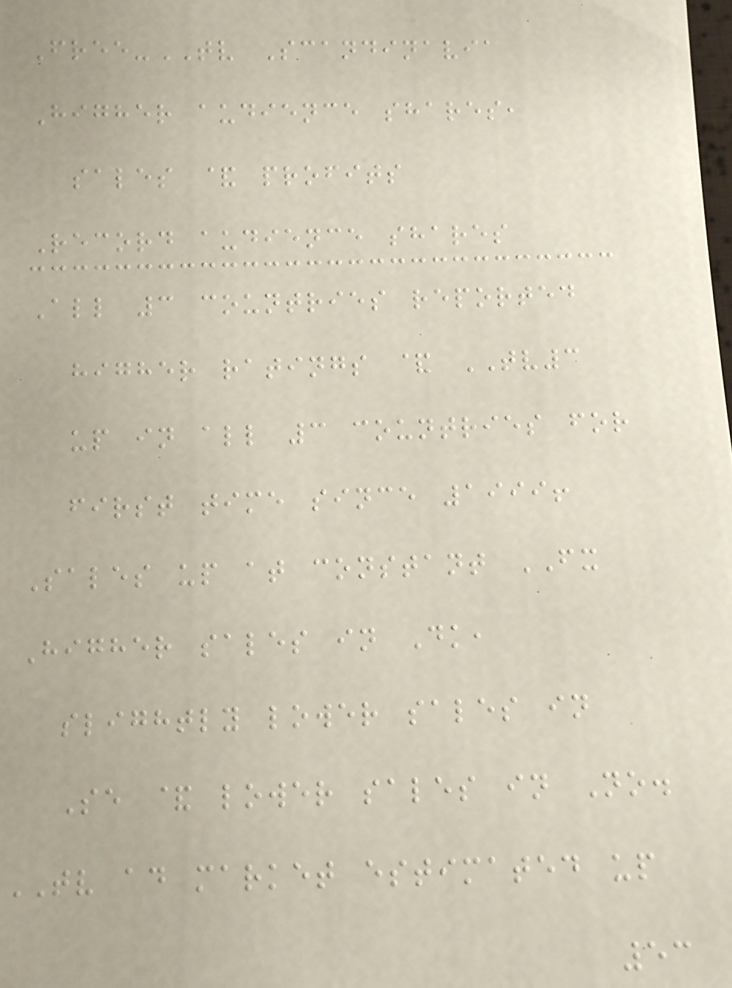Free-TV Scandinavia
Higher audience shares,
sales & profits
Record audience shares
All 3 countries reported
higher ratings & TV3
up in all 3 countries for
first time since 1999!
Sales up at constant FX
Higher sales in Dk,
slightly lower sales in
Se & lower sales in No.
TV ad market estimated up
53
